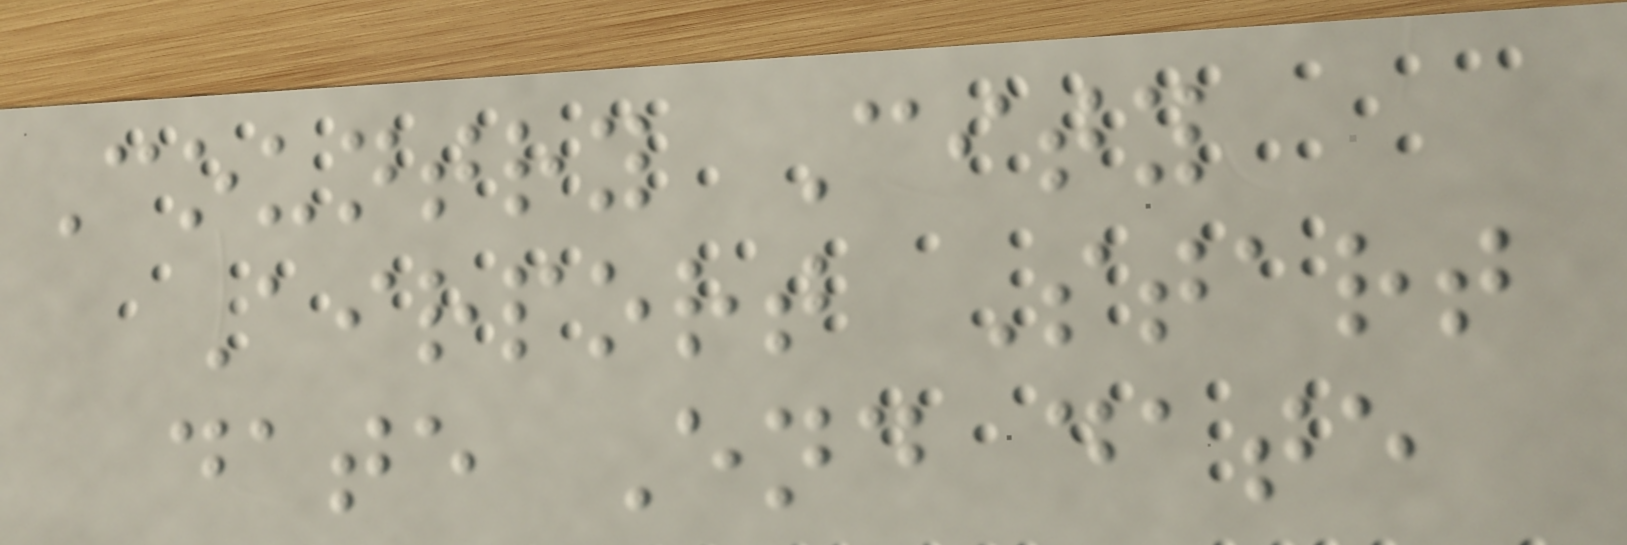Country City
Airport Start
date End date
